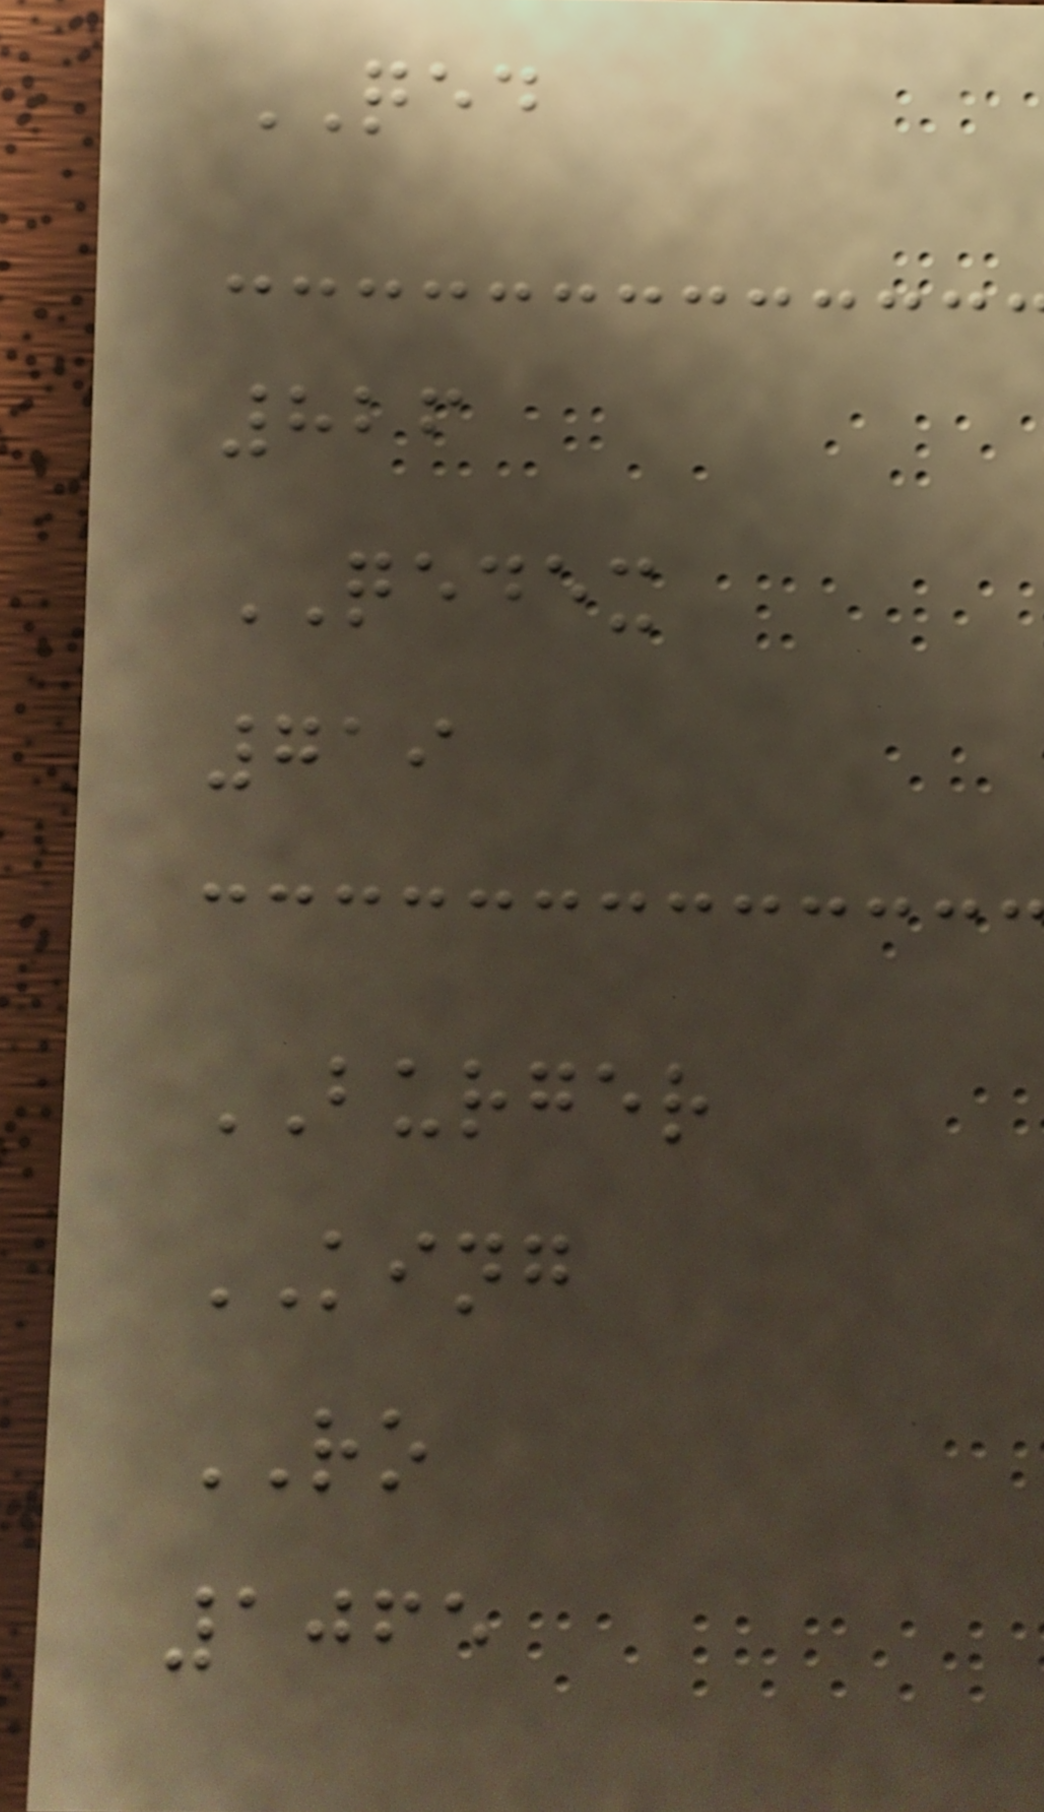QED
826
QEDEX
719
BURGER
KING
RO
1065
